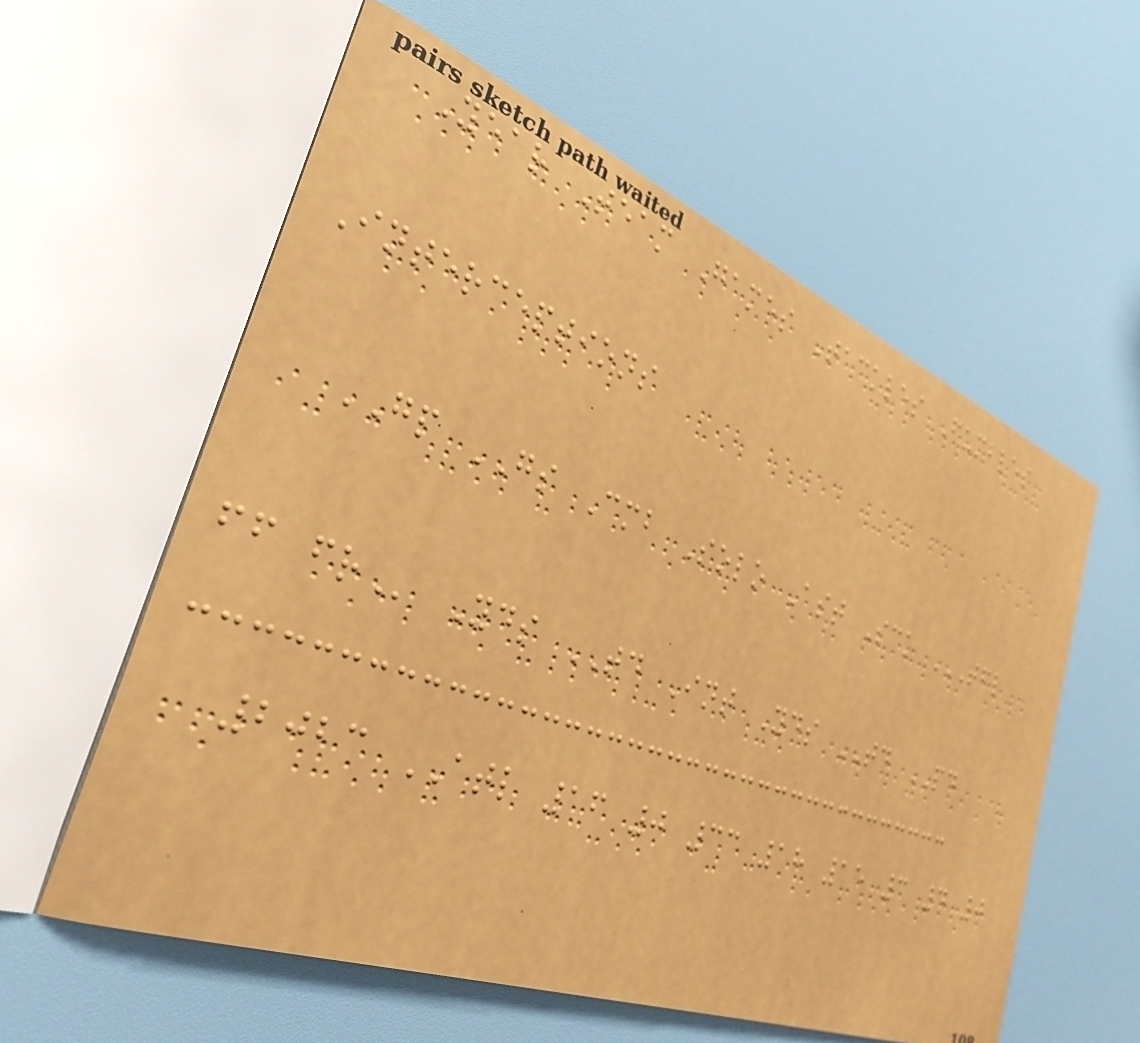Year Team Games Tackles Fumbles
Interceptions
GP GS Cmb Solo Ast Sck TFL
FF FR Yds TD Int Yds TD PD
2023 ATL 16 0 33 18 15 3 4 0
